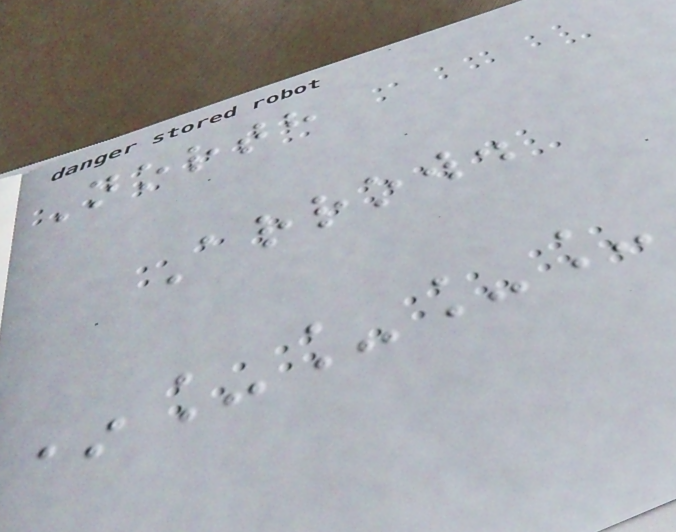North
Arrow.
*____
